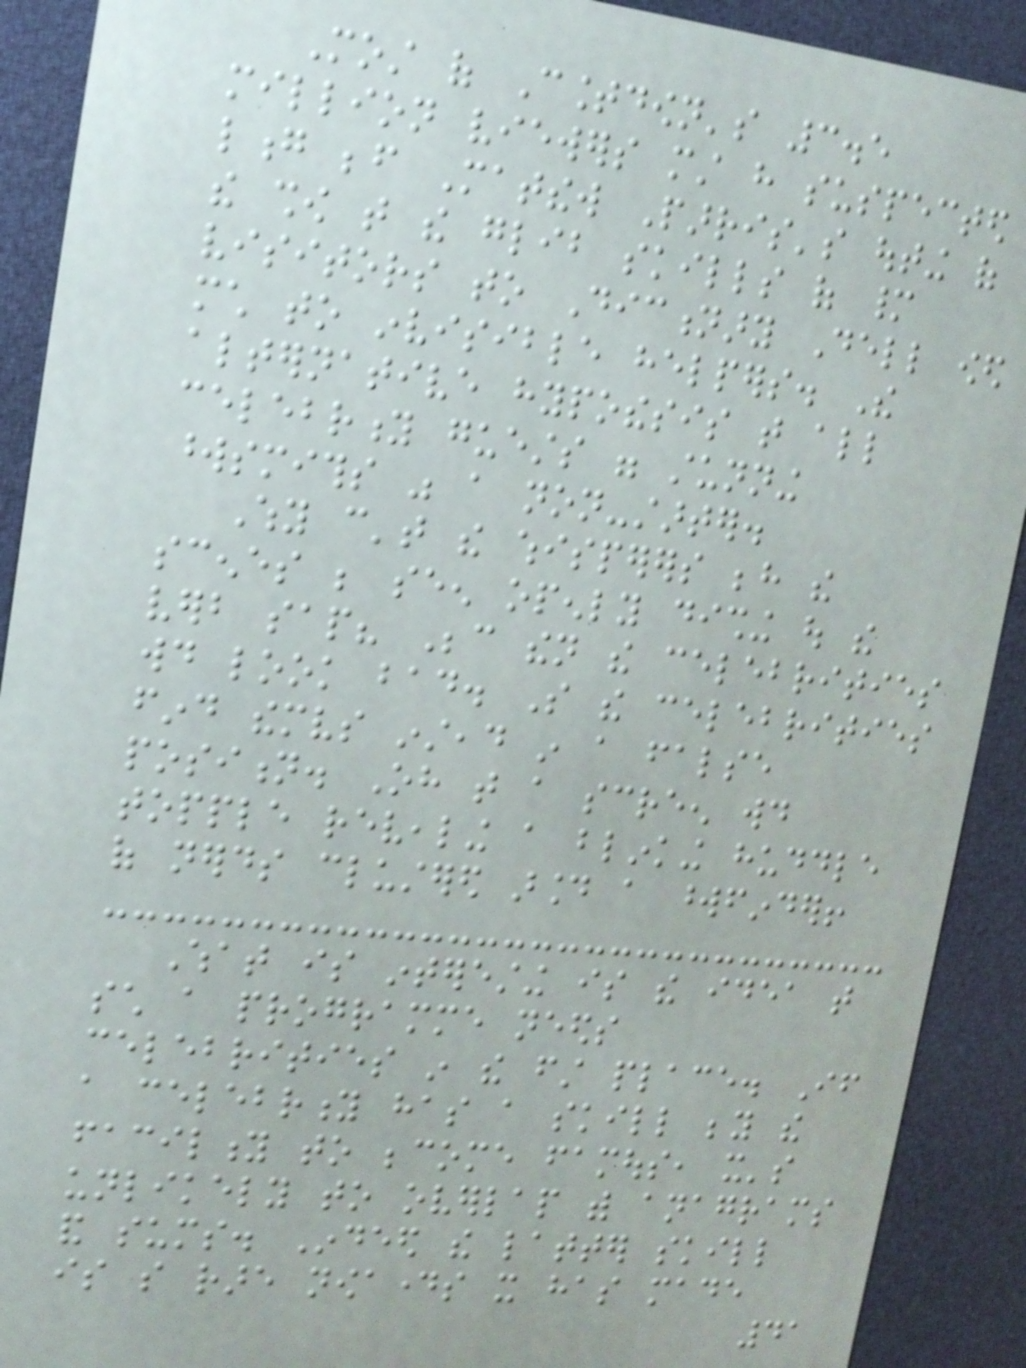Most of Countdown's 3.5
million viewers must have suspected
long before Matthew Parris's outing of
the show that the glib skills of many
visitors to Dictionary Dell owed
much to invisible helpers. The
alternative hypothesis that all
celebrity guests were stunning
wordsmiths was a non-starter.
Why can't the whisperers behind the
scenes be seen openly dishing out the
verb sap? Because then the celebrities
would look bad. So the celebrities
find themselves instead in a false
position. Oh that a screen would
topple revealing a blinking huddle
of nerds clustered around a wordfinder!
What is interesting is the idea that
such a programme needs
celebrities in the first place. If
a celebrity has a skill beyond the
facility to become famous, it's
unlikely to overlap with anagrams
and sums. Indeed the latter skill
is so rare nowadays it has made
41
